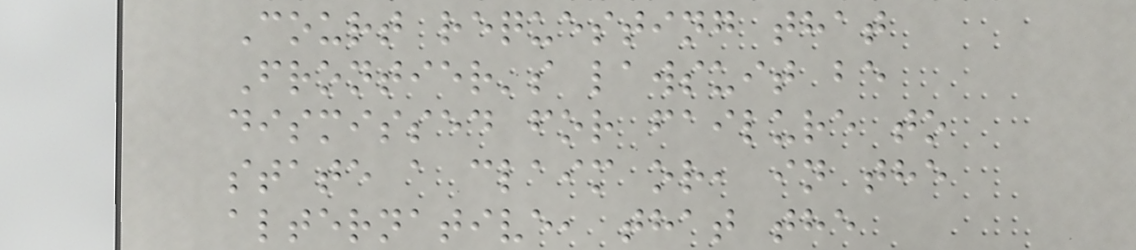Court requesting that
Frontier's lawsuit be
dismissed for failure to
state a claim or, in the
alternative, that the
